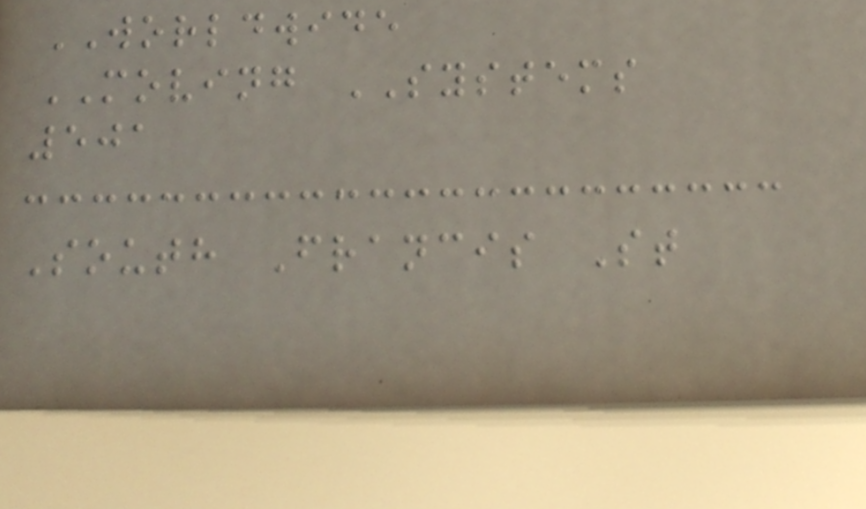WORLDWIDE
MOVING SYSTEMS
501
South Francis St
